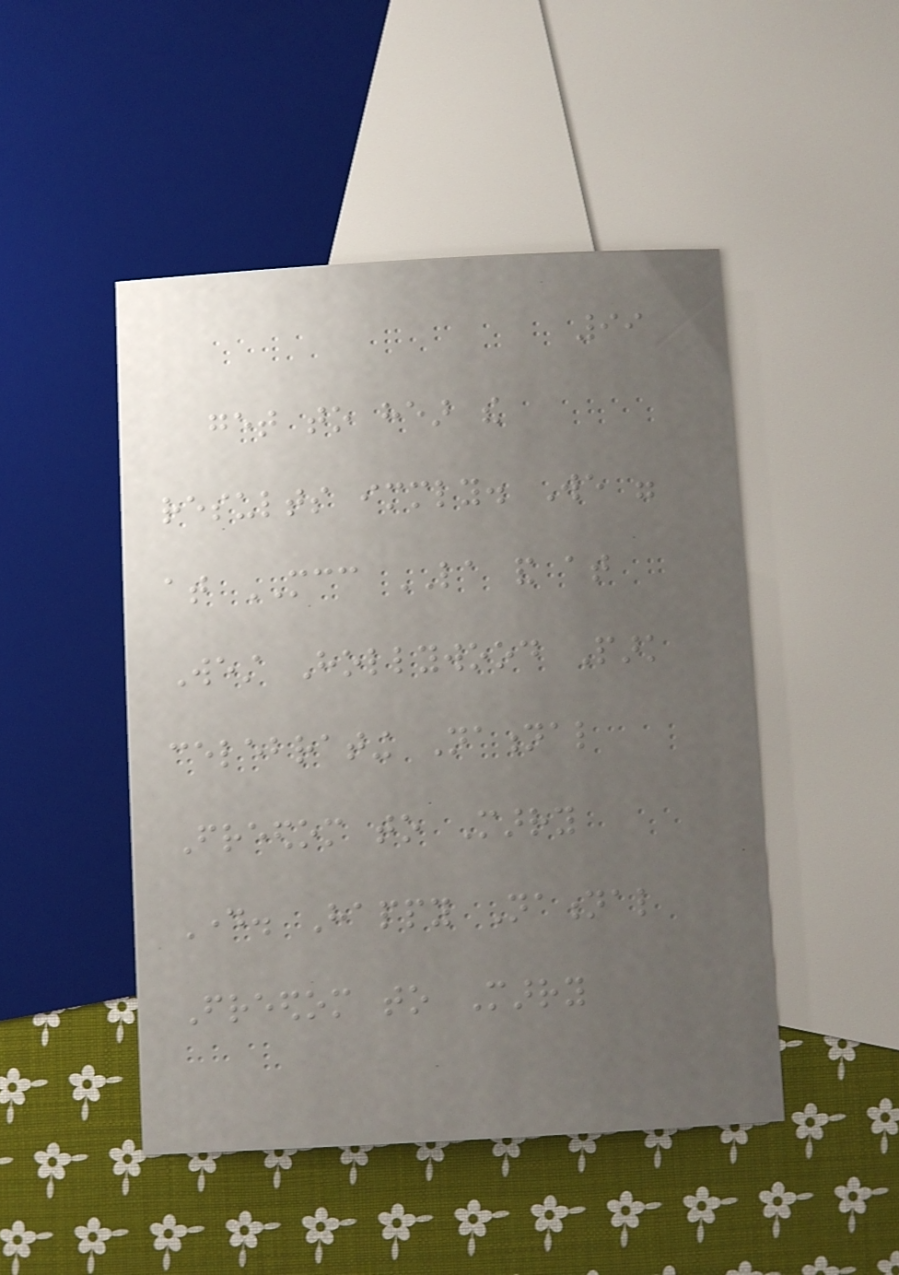99
get to hear the
results immediately. We were
at MCC LA and at
West Hollywood Park
celebrating National
Freedom to Marry
Day. Happy National
Freedom to Marry
